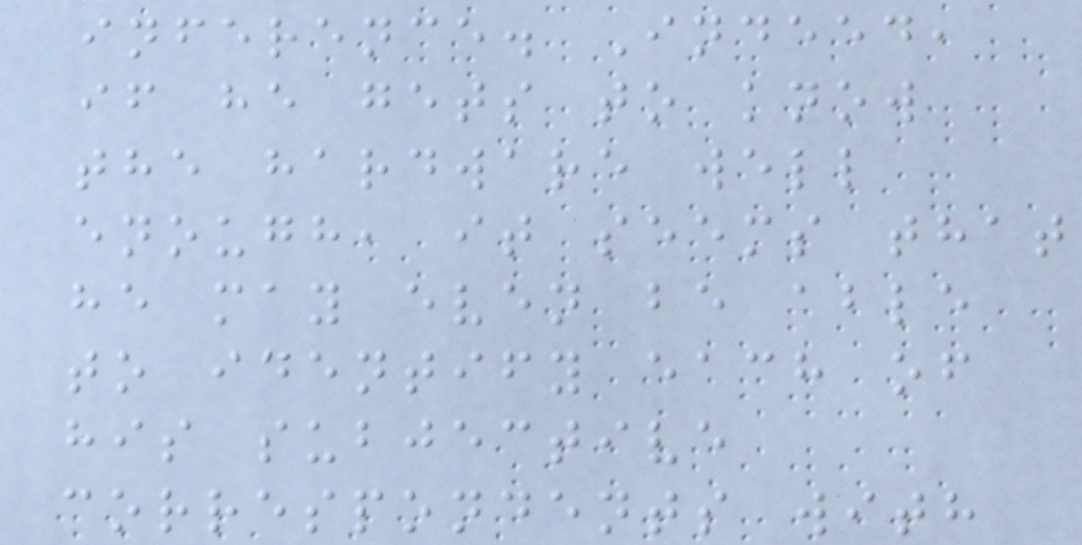inference. Indeed,
if he gets to know
the hardware well
enough, it seems that
he may even be able
to identify each of
his subjective
correspondents with
